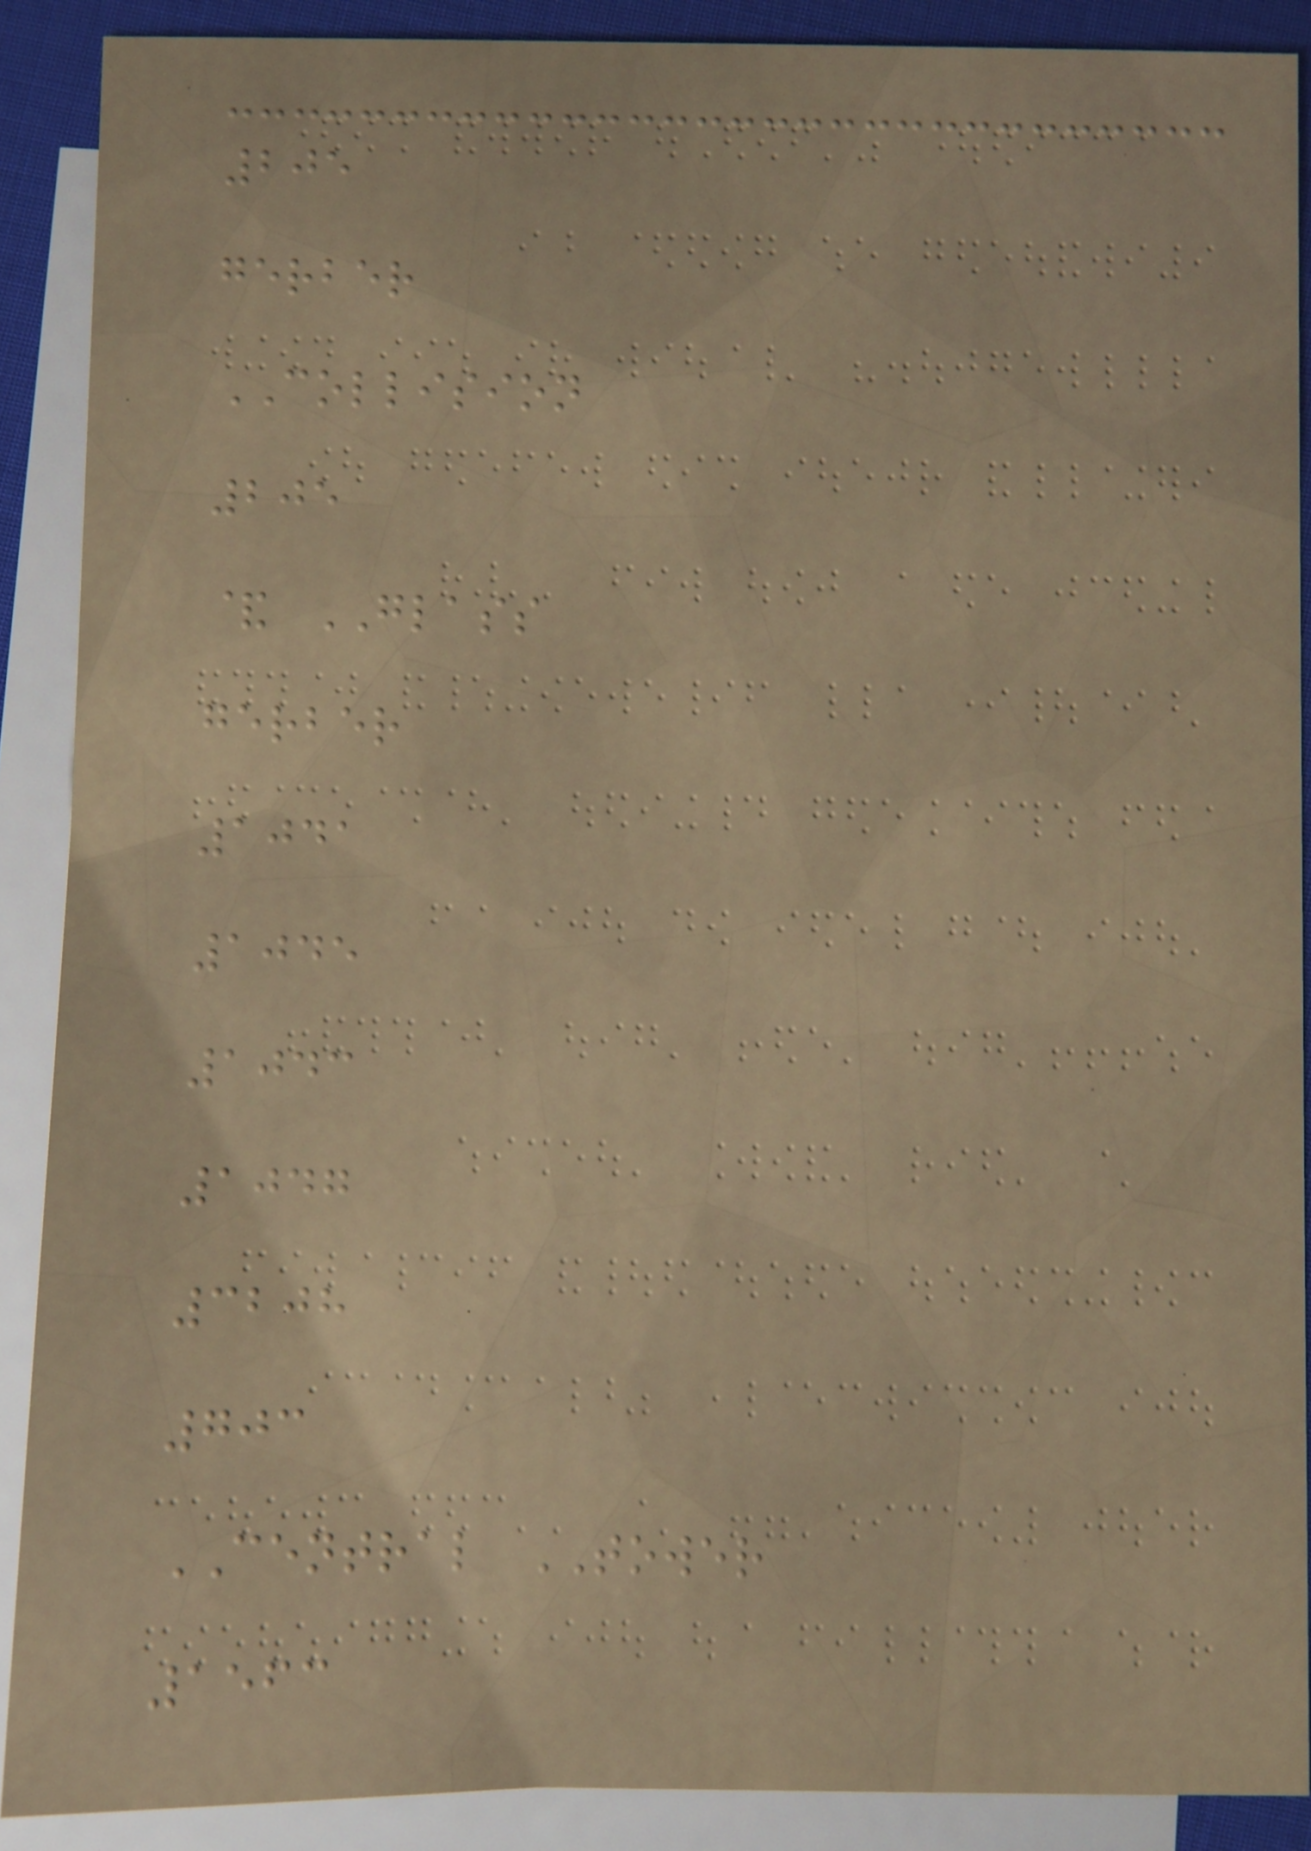205
gerber
COLLISION
205
& GLASS
gerber
1041
1045
1043
1047
3208
703
CENTRAL TOWER
1563
